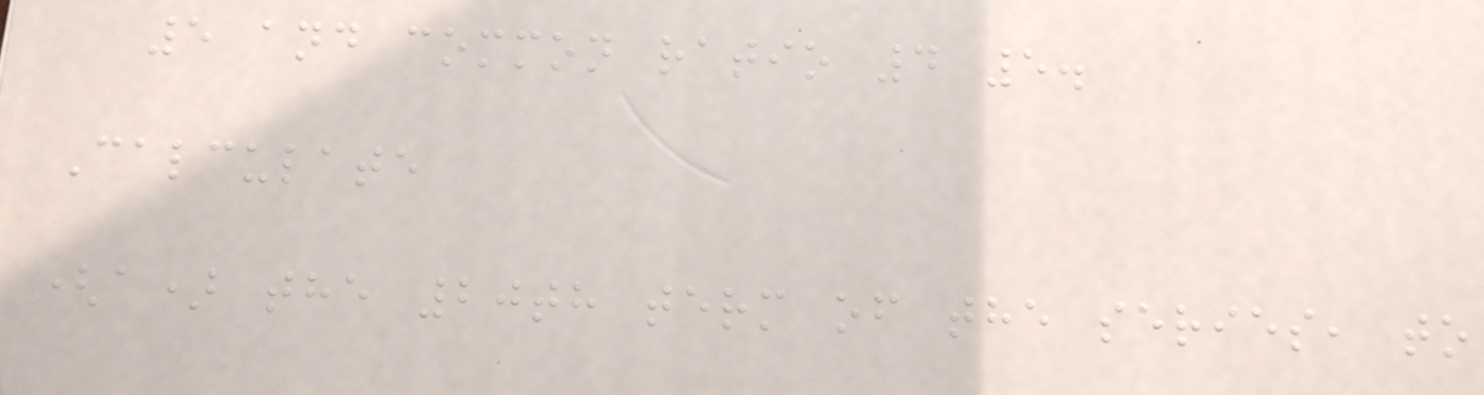5 and common ratio 4 5.
Calculate
(a) the 20th term of the series, to
